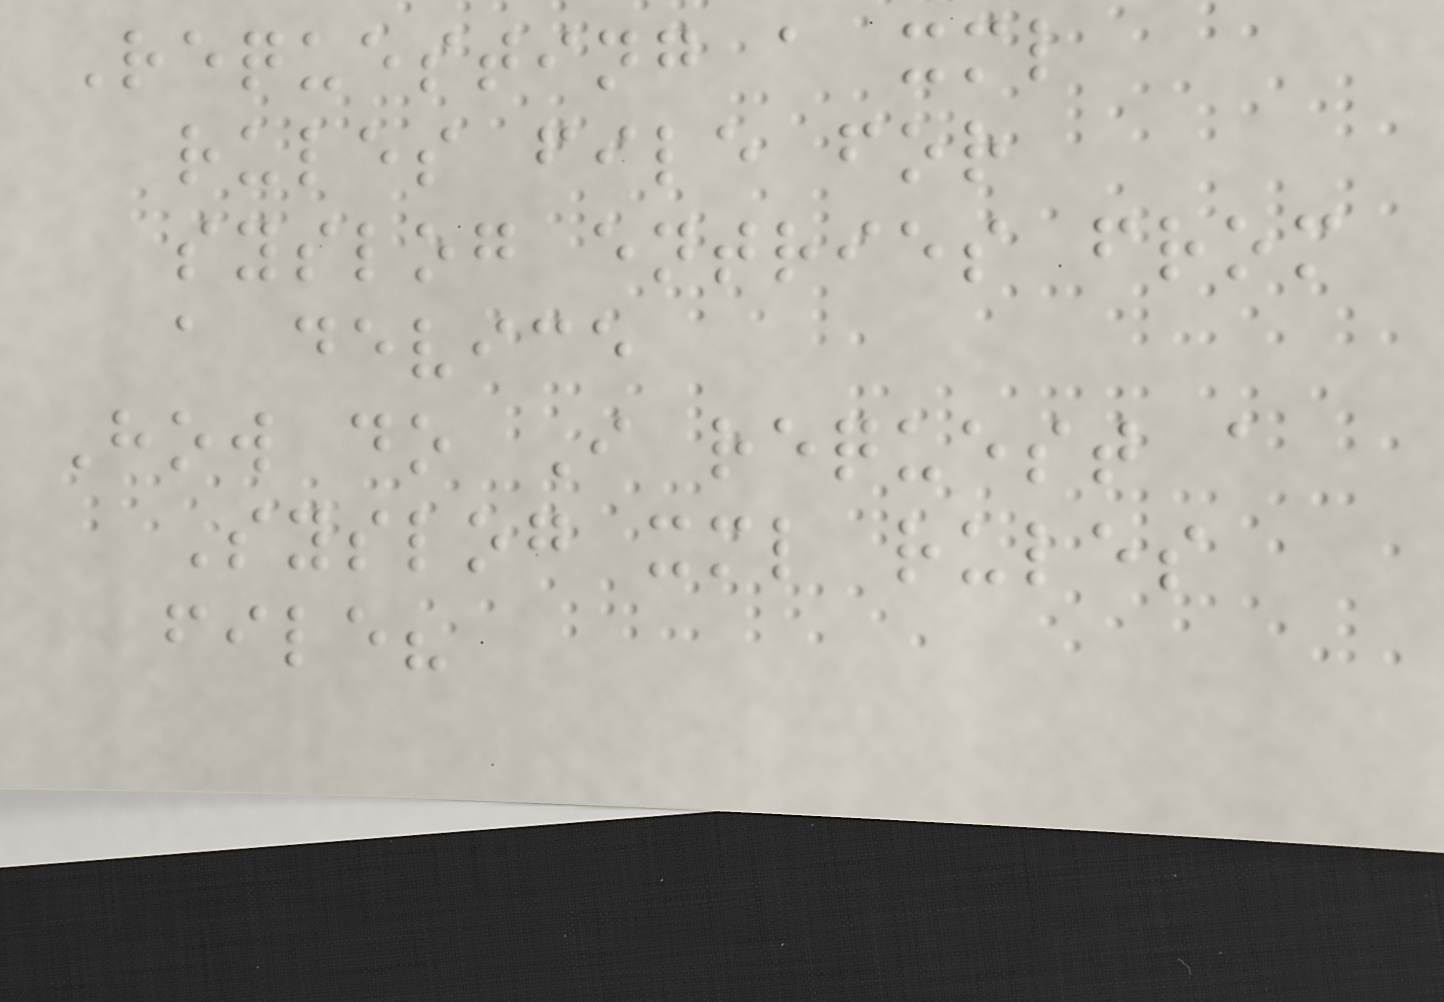Requesting a xml
rules file for
syslog entries from
a device
How do I request a
Syslog xml rules
file?
